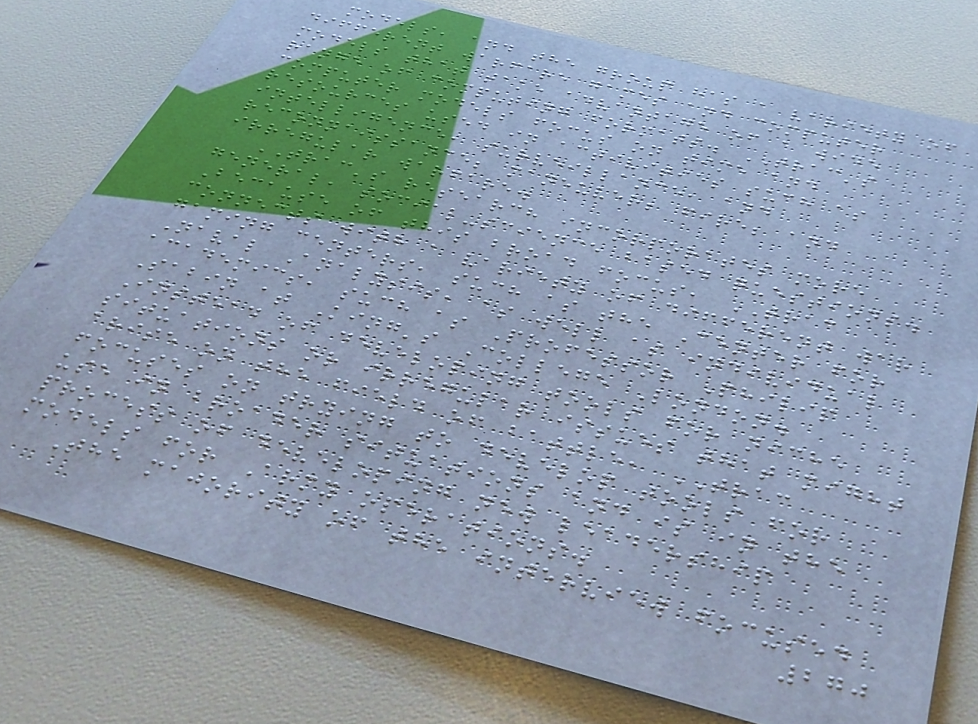models, and the group has a variety of
different warfare games and computer
models that take advantage of a wide
range of computing formats. TRAC's
computer models focus on time and
resources used in activities such as
intelligence, surveillance, and
reconnaissance; maneuver; fire; and
irregular warfare.
TRAC's research incorporates more
general, social-science based questions.
Because of this broad focus, TRAC
connects with a variety of different war
gaming centers, such as the Center for
Naval Analysis, as well as individual
academics, such as Professor Philip
Sabin at King's College London.
Instead of developing tools for niche
situations or irregular issues that might
arise on the field of battle, TRAC
focuses on trying to develop tools for
use in broader situations and is in the
process of developing new leadership
models for Army operations.
The majority of the interview focused
270
